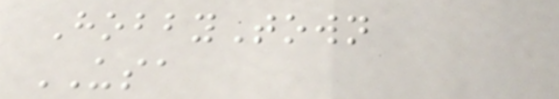HobbyTown
USA
